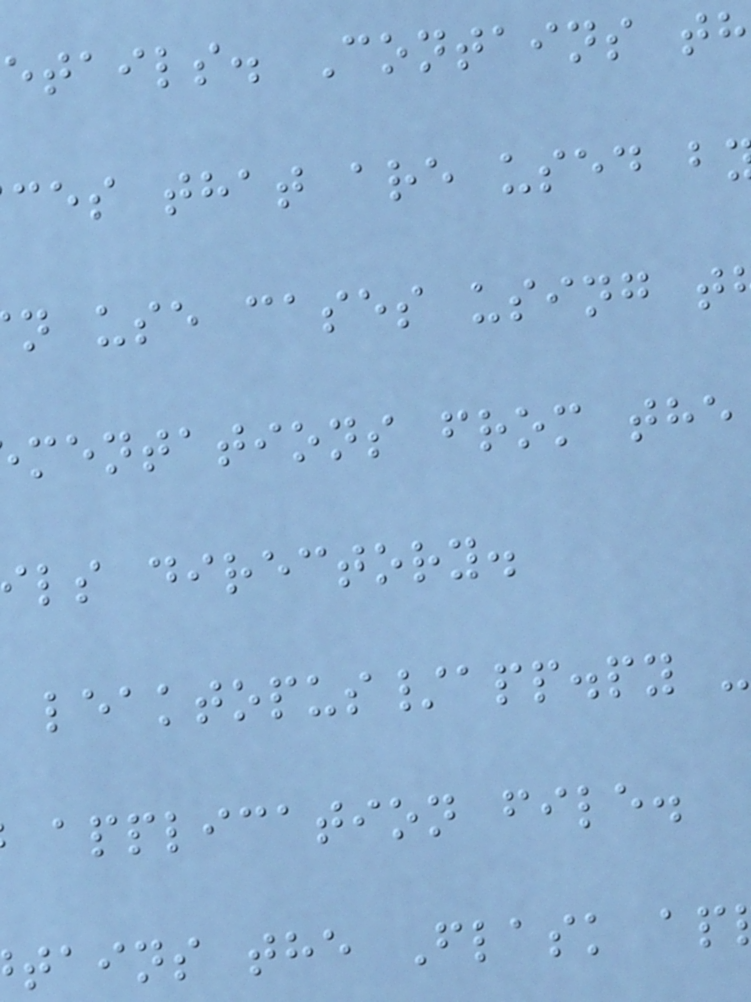etails. Contains th
ces that are used b
n use cases using t
mentations from the
ls directory.
leaktopus/app.py -
application file.
tains the Flask ap
